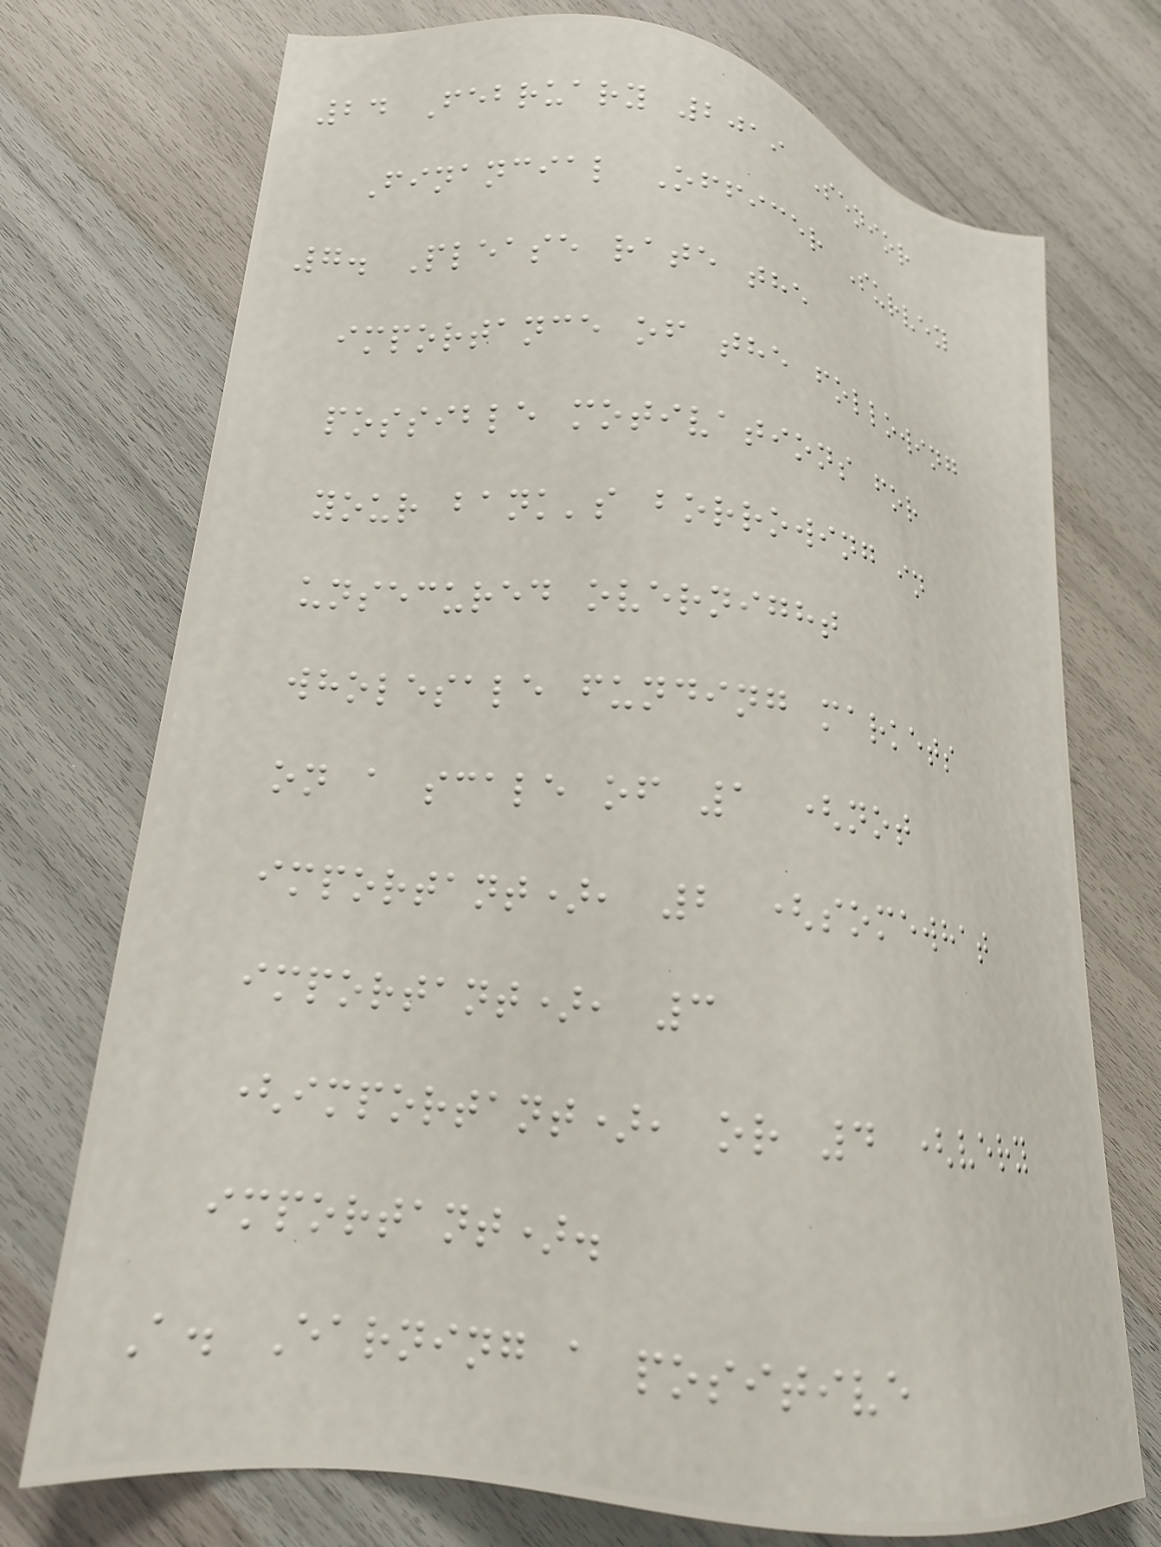24 February 2019 Senior
Financial Officer Survey
7. Please rate the
importance of the following
possible motivations for
your bank's borrowing in
unsecured overnight
wholesale funding markets
on a scale of 1 (not
important), 2 (somewhat
important), 3
(important), or 4 (very
important).
A. Earning a positive
